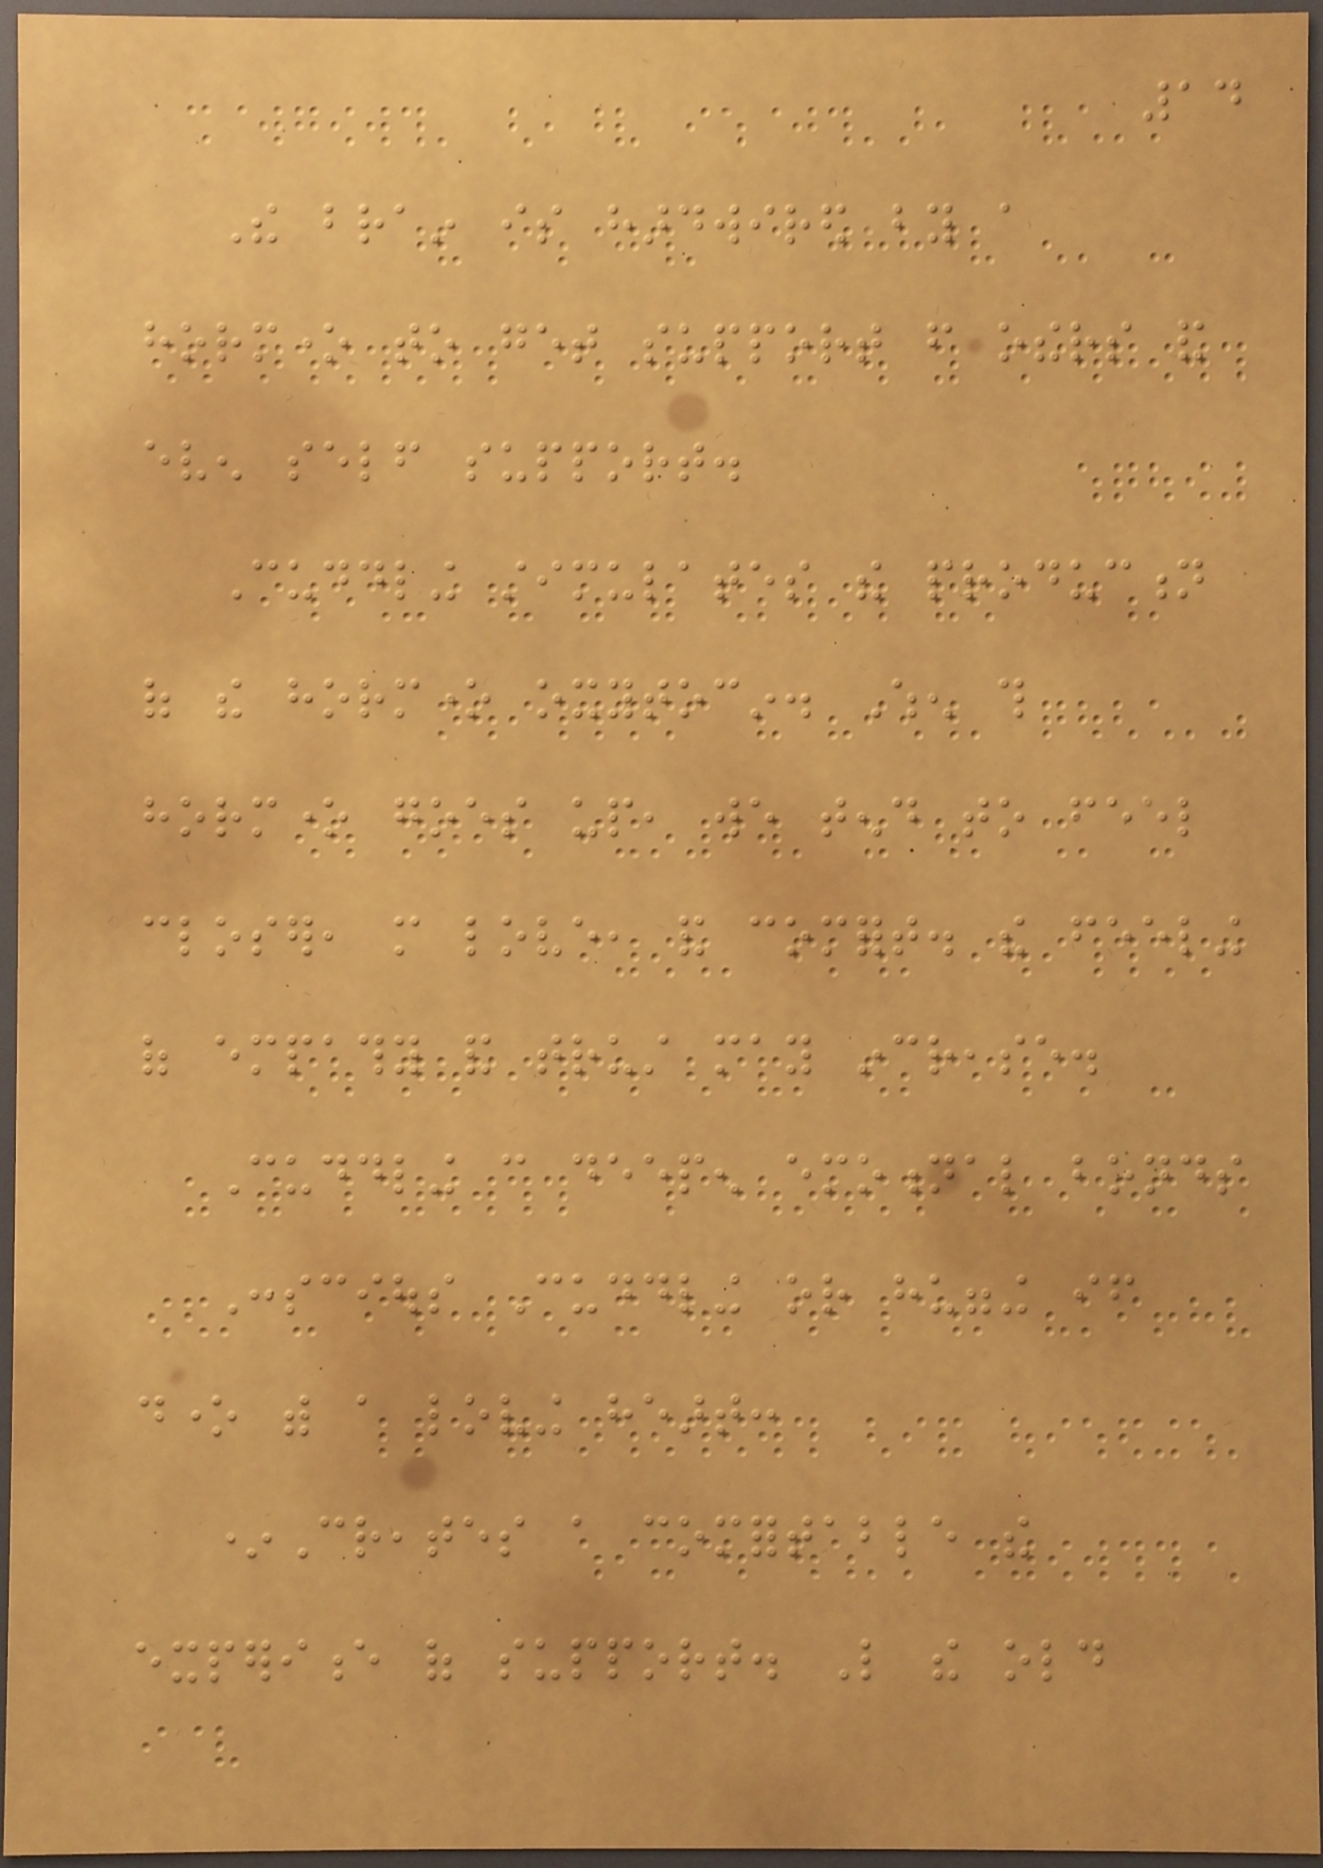14
The brain is hardwired by a
hormone to get support from others and
even self support.
Cuddling stimulates the production
of the hormone oxytocin. When this
hormone goes up, we tend to feel
closer, more love, and comfort. the feeling
of empathy and trust may increase.
Cuddling can deepen emotional bonds
Conscious Cuddling or hugging if
done with a loving heart:
*Creates a comfortable the
experience of support. Like the old
